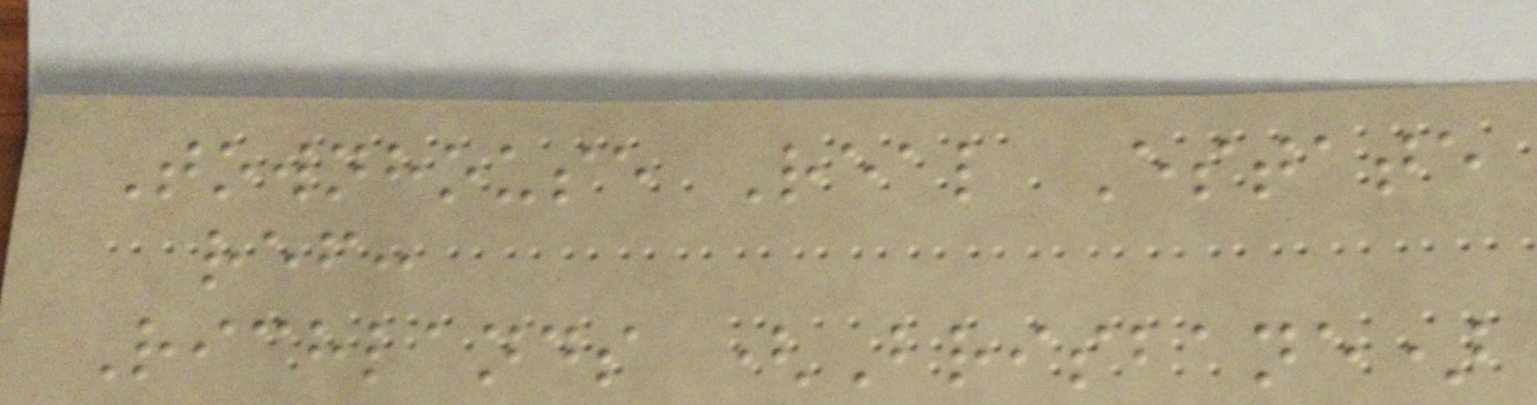Townhouse Real Estate
ref:
Richlands (Brisbane)
